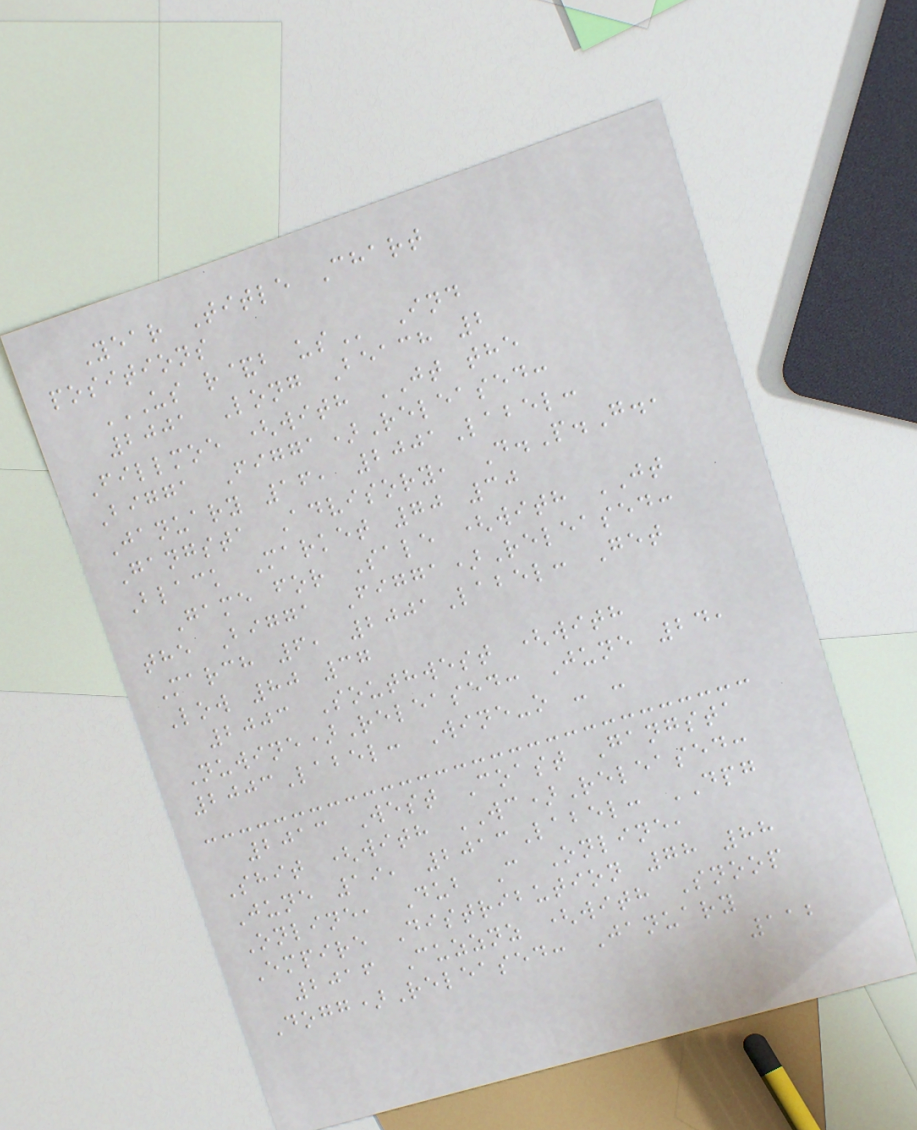Year Title Chart
positions
US R&B US Ind
2001 Long Beach 2
Fillmoe (with JT the
Bigga Figga)Released:
January 16, 2001Label:
Gangsta Advisory, D.P.G.,
Black Market 70 30
Game for Sale (with JT
the Bigga Figga)Released:
March 6, 2001Label: Get
Low 80 37
2003 Southwest (with
Nuwine)Released: June 24,
2003Label: Wine-o - -
2013 West Coast Gangsta
Shit (with WC)Released:
June 19, 2013Label: DPG
Online, Dub C Online,
Empire Distribution 78 88
2016 Cuzznz (with Snoop
Dogg)Released: January
112
